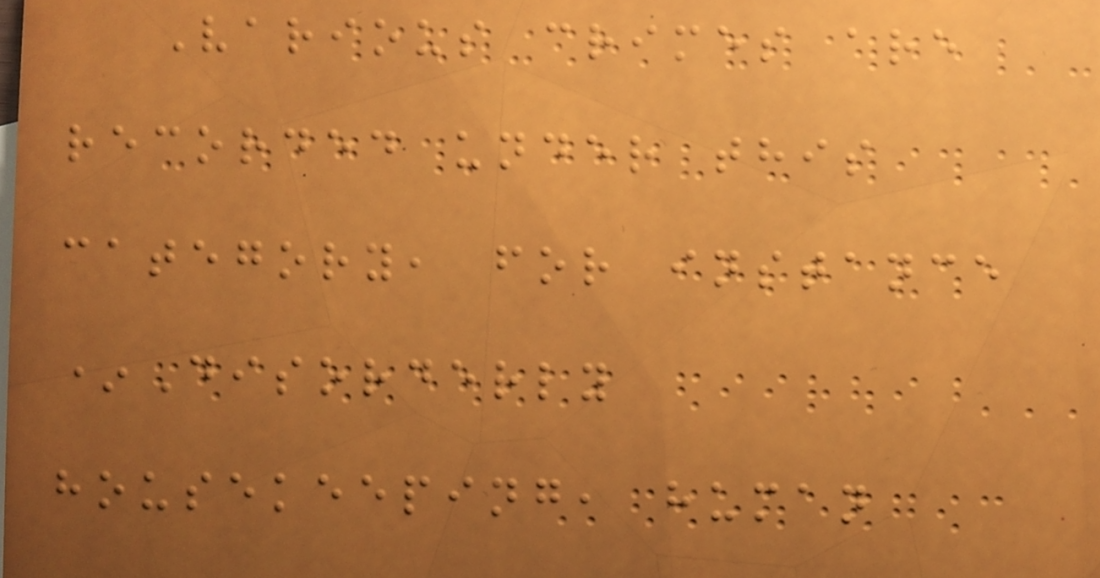Various crimes are
recorded under this
category, for instance
*Disorderly
housekeeping, human
